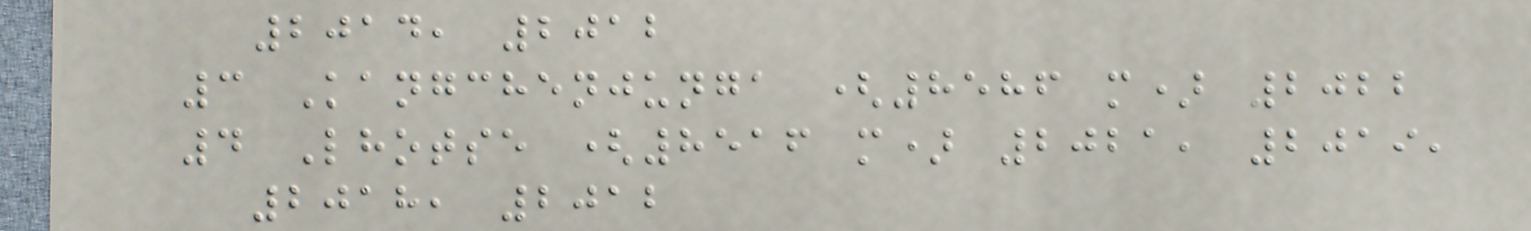2014, 2012
3 Kangchenjunga (8586 m) 2022
4 Lhotse (8516 m) 2021, 2019,
2018, 2012
